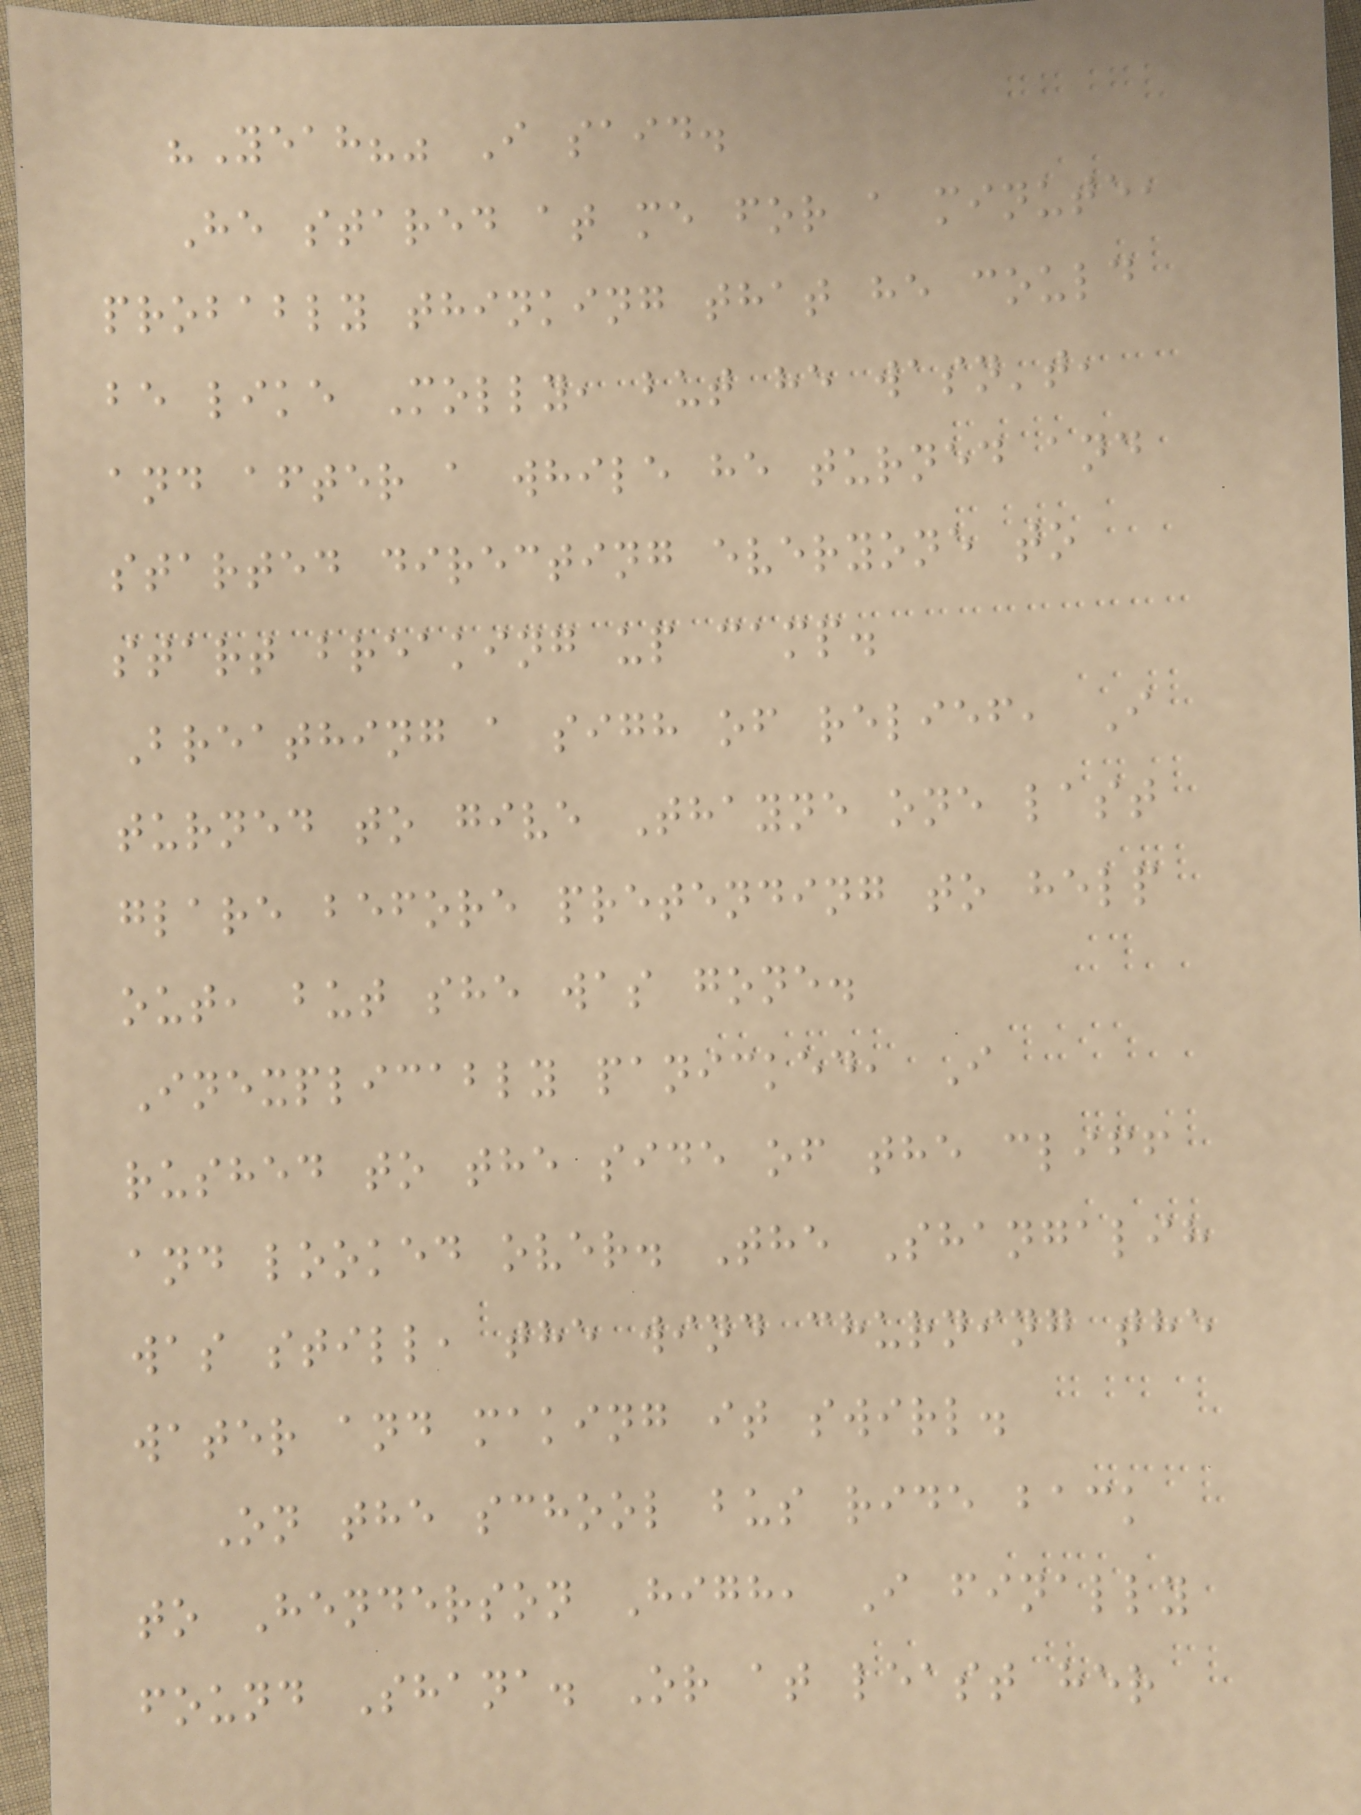"Yeah?" I said.
He stared at me for a minute,
probably thinking that he could
be like Molly, but he wasn't,
and after a while he turned and
started directing everyone to
start breaking up camp.
Breathing a sigh of relief, I
turned to give Thayne one last
glare before pretending to help
out, but she was gone.
Inexplicably panicked, I
rushed to the side of the cliff
and looked over. The Shangalih
was still, the wind churning the
water and making it swirl.
On the school bus ride back
to Henderson High, I finally
found Shana. Or at least her
